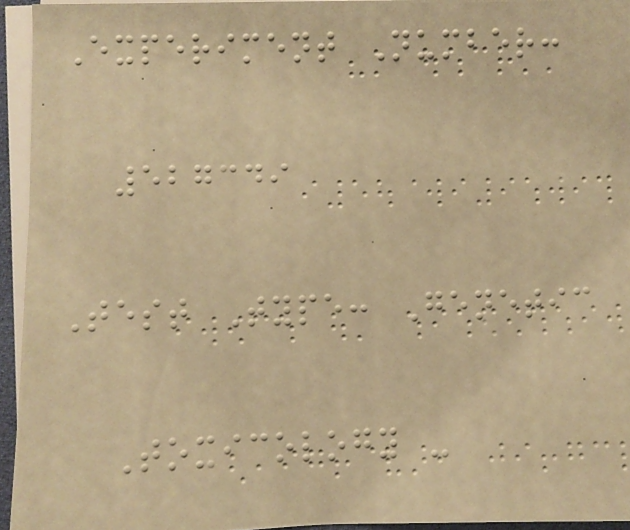Experiment Number:
527349
Test Type: Genetic
Toxicology -
